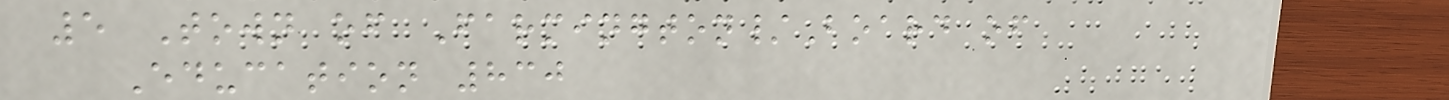5 Town of Farmington/Board of
Education 830
